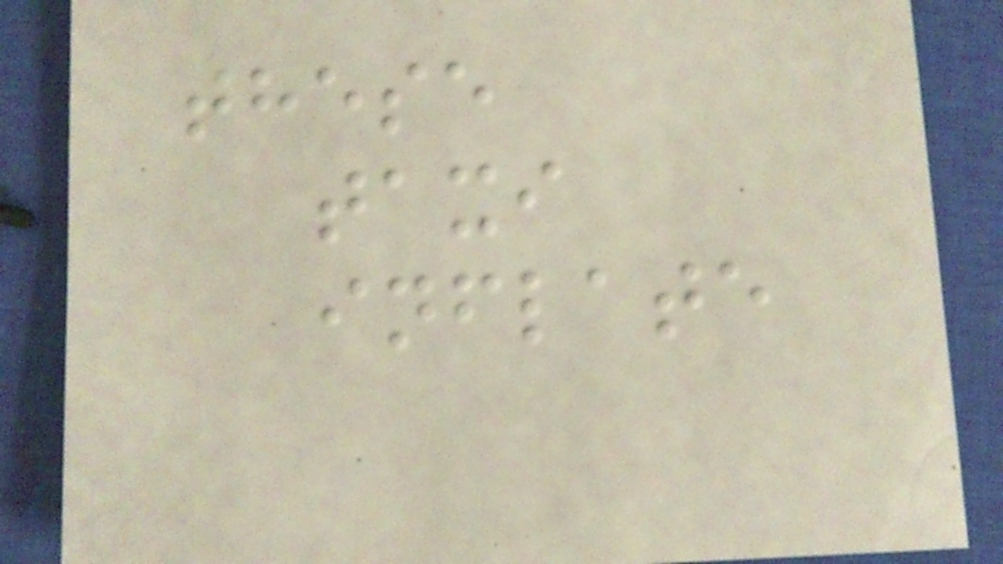these
taxi
inflate
